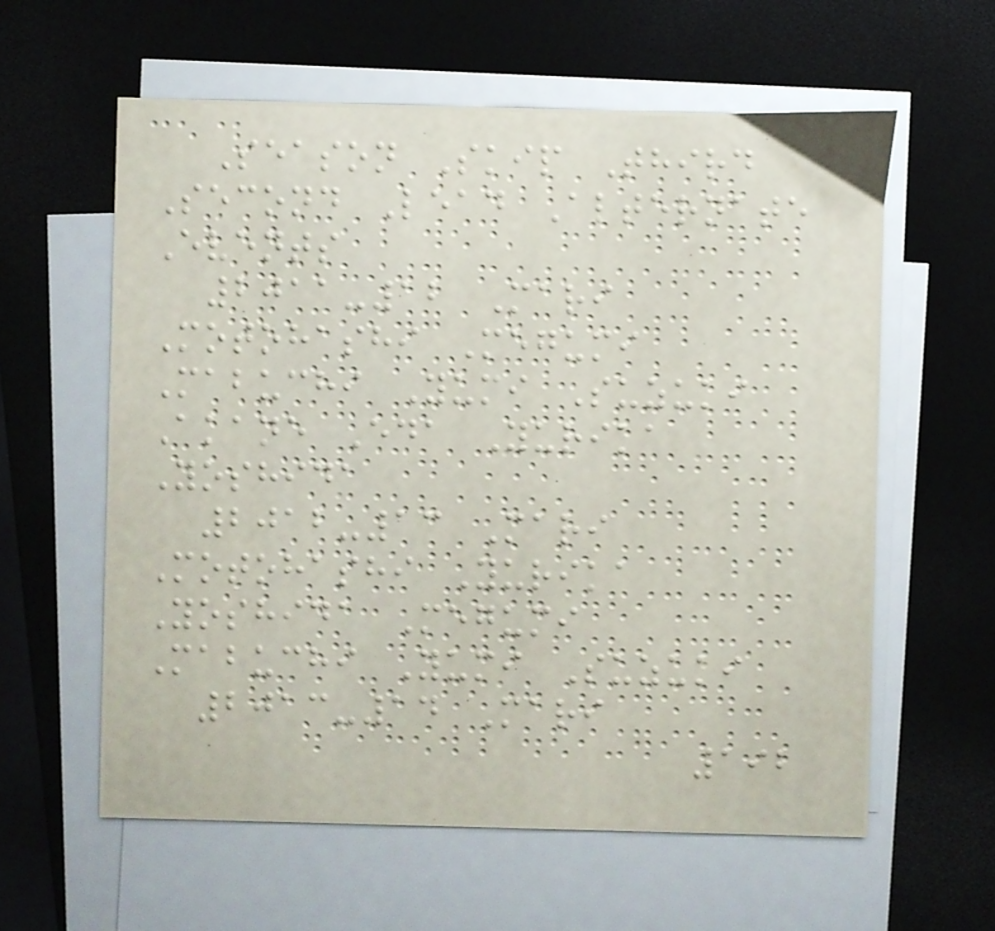Season Skip Third
Second Lead Alternate
Events
2011-12 Mari
Motohashi Megumi
Mabuchi Yumi Suzuki
Akane Eda Yurika
Yoshida
2012-13 Mari
Motohashi Yurika
Yoshida Megumi
Mabuchi Yumi Suzuki
2013-14 Mari
192
